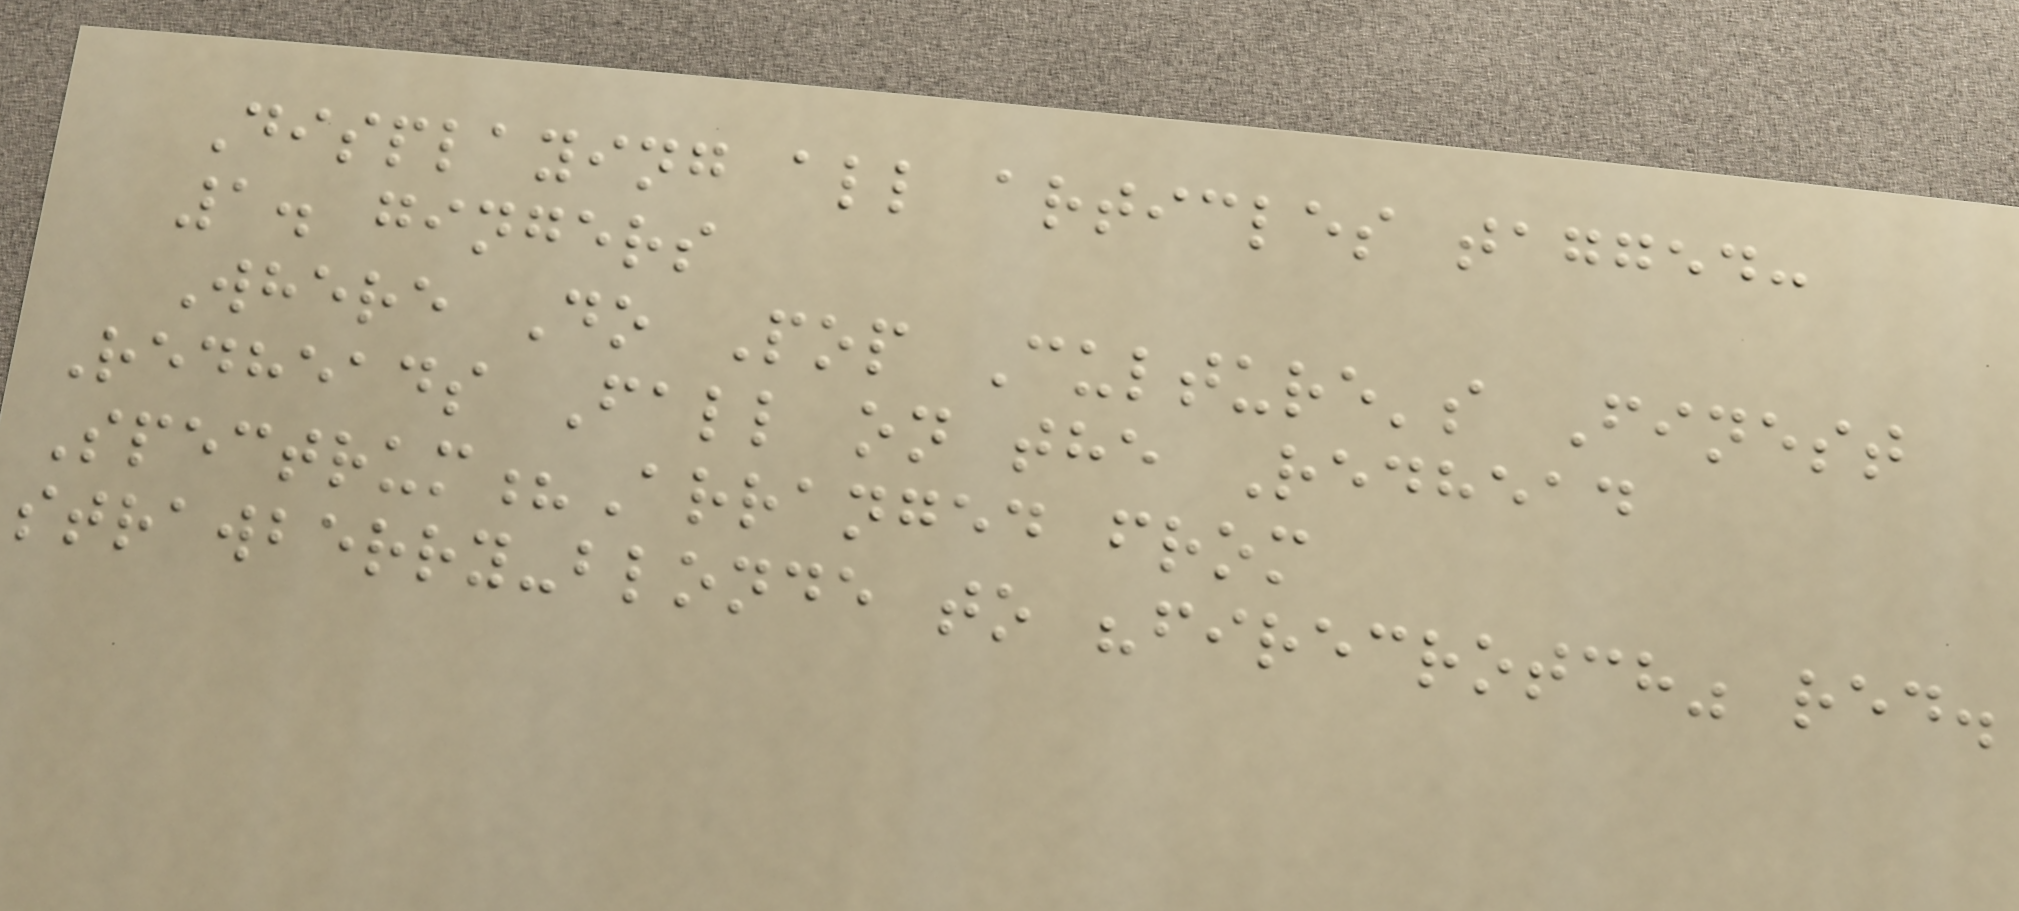Displaying all articles tagged:
1. gingers
Where Do Pop Culture's Finest
Redheads Fall on the Redhead
Spectrum?Arranged from
strawberry-blonde to "firecrotch" red.
